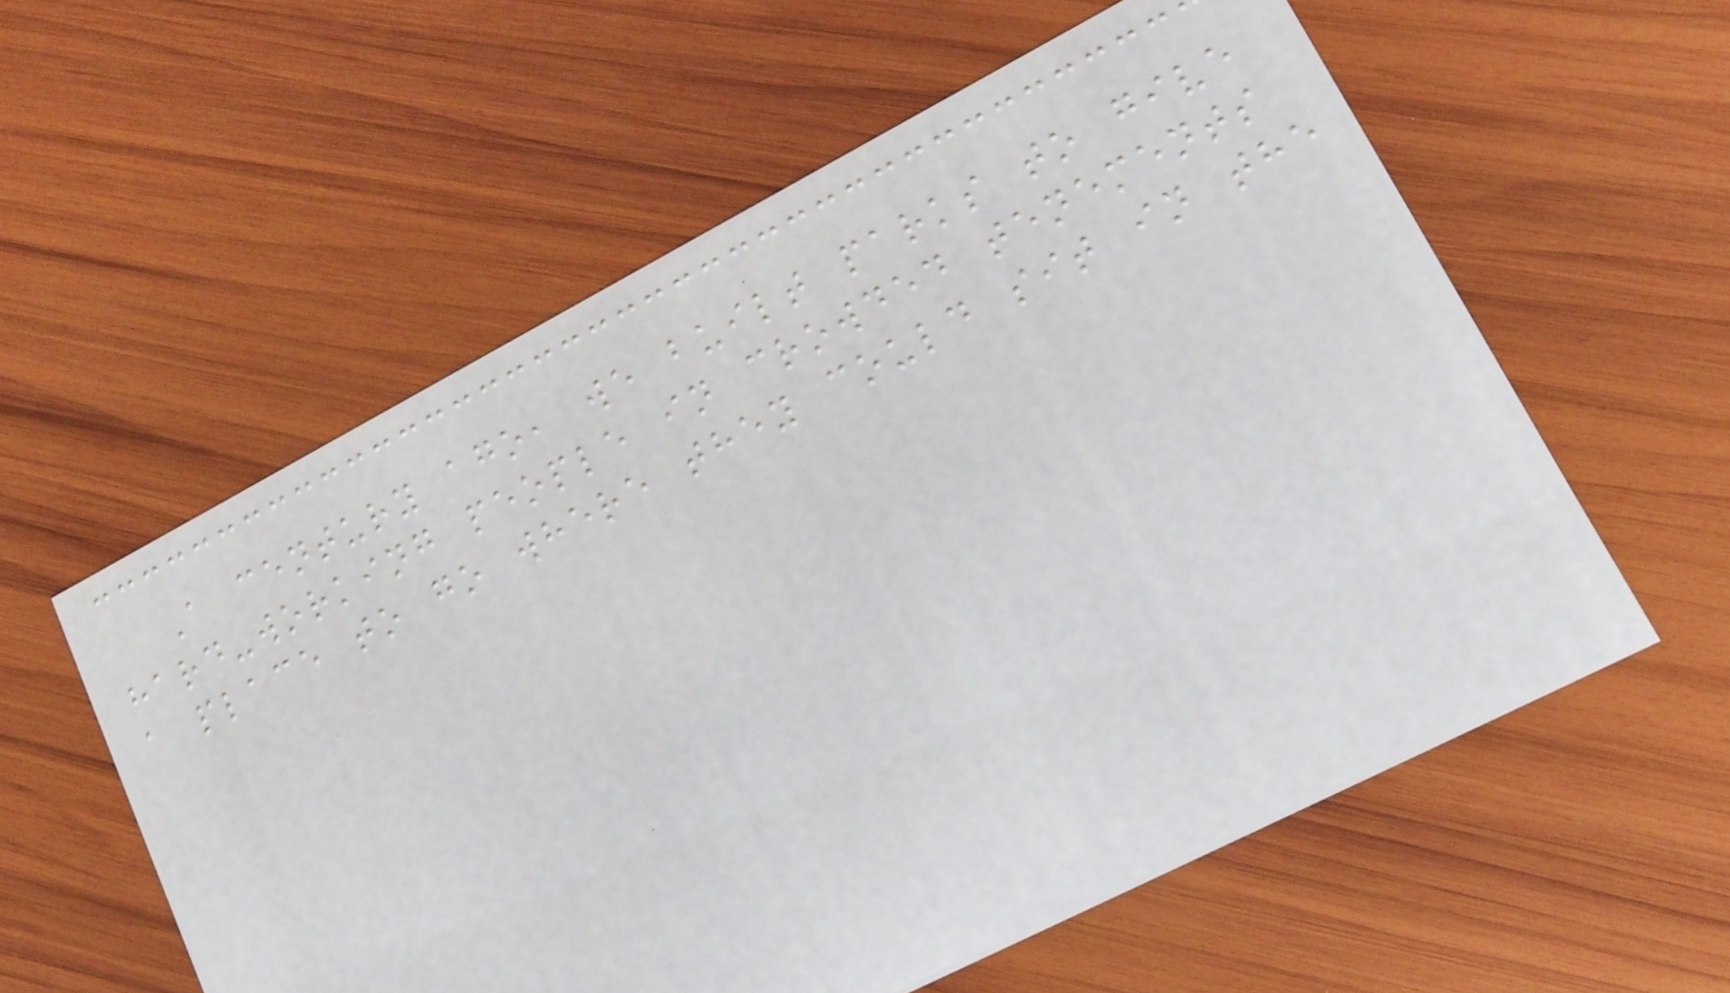A century ago, we built parks to give
hard-working people in crowded tenements
a place to go where they could sit in the
